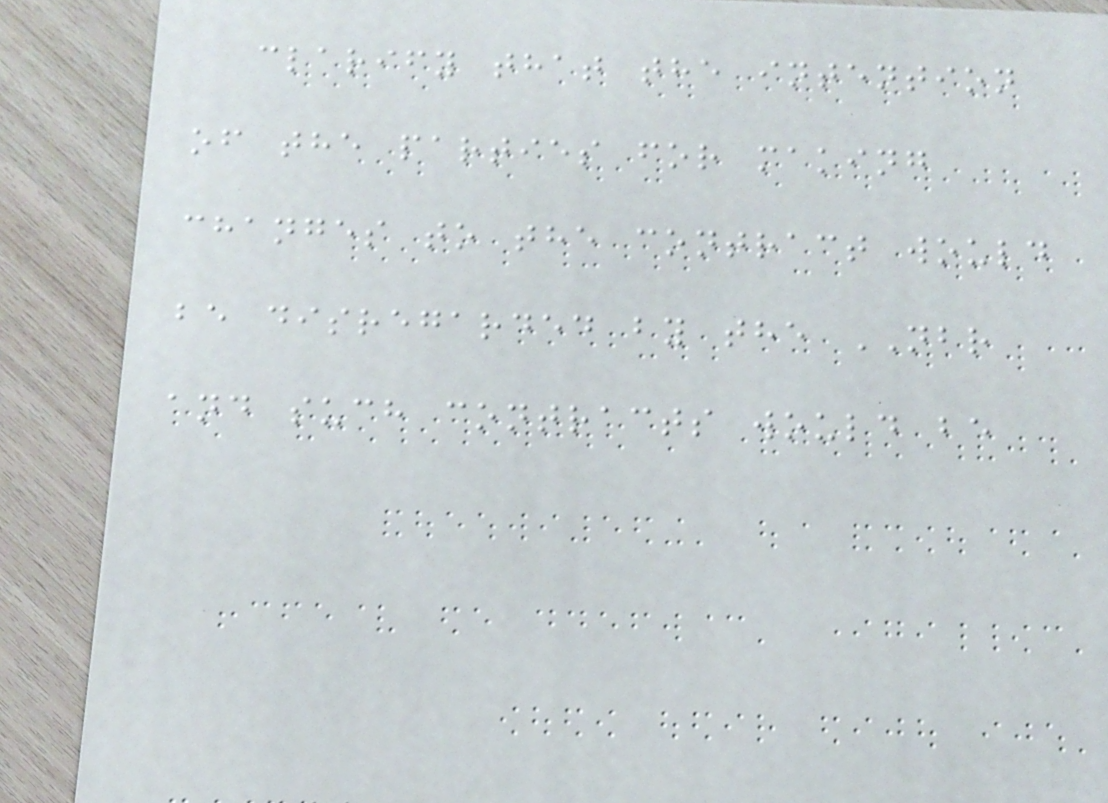clarify that the intention
of the parties for making
changes to the contract would
be disregarded by the NBR
and such contracts would be
